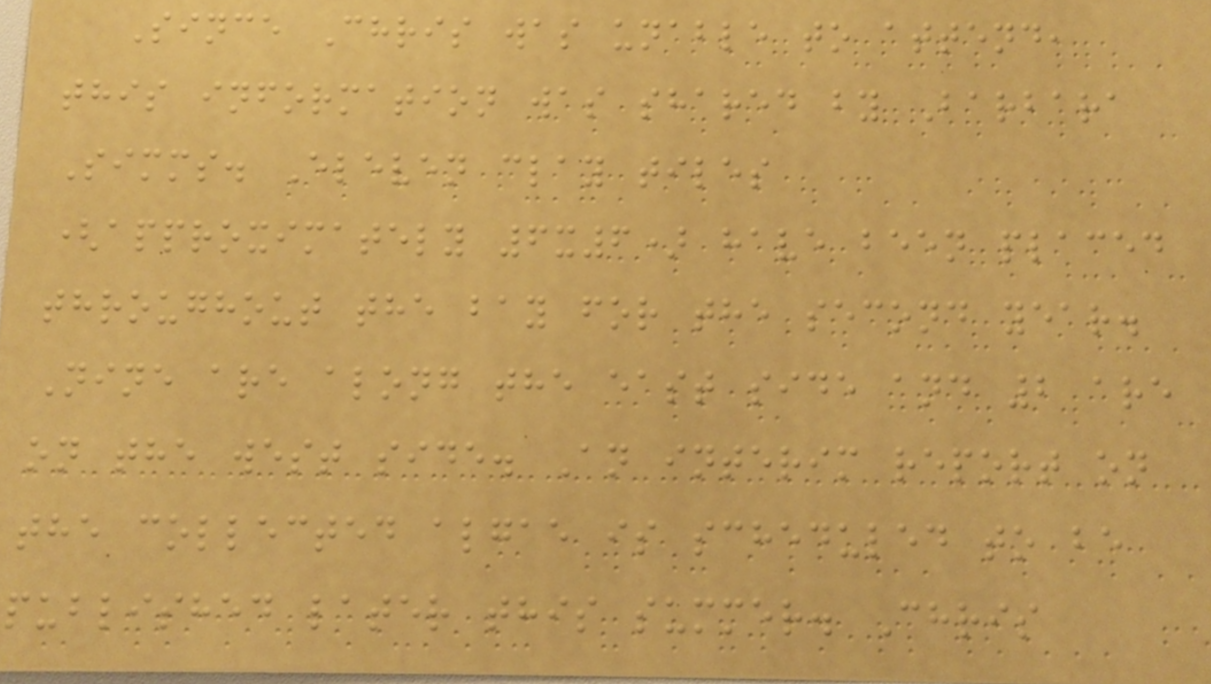Since Chris was unable to attend,
this information was shared by Barbara
Simms. Eleven clay tiles
(approximately 6x6) have been placed
throughout the bay for the second year.
Nine are along the east side and 2 are
on the west side. An interim report on
the collected algae is scheduled to be
published later this summer. Chris
